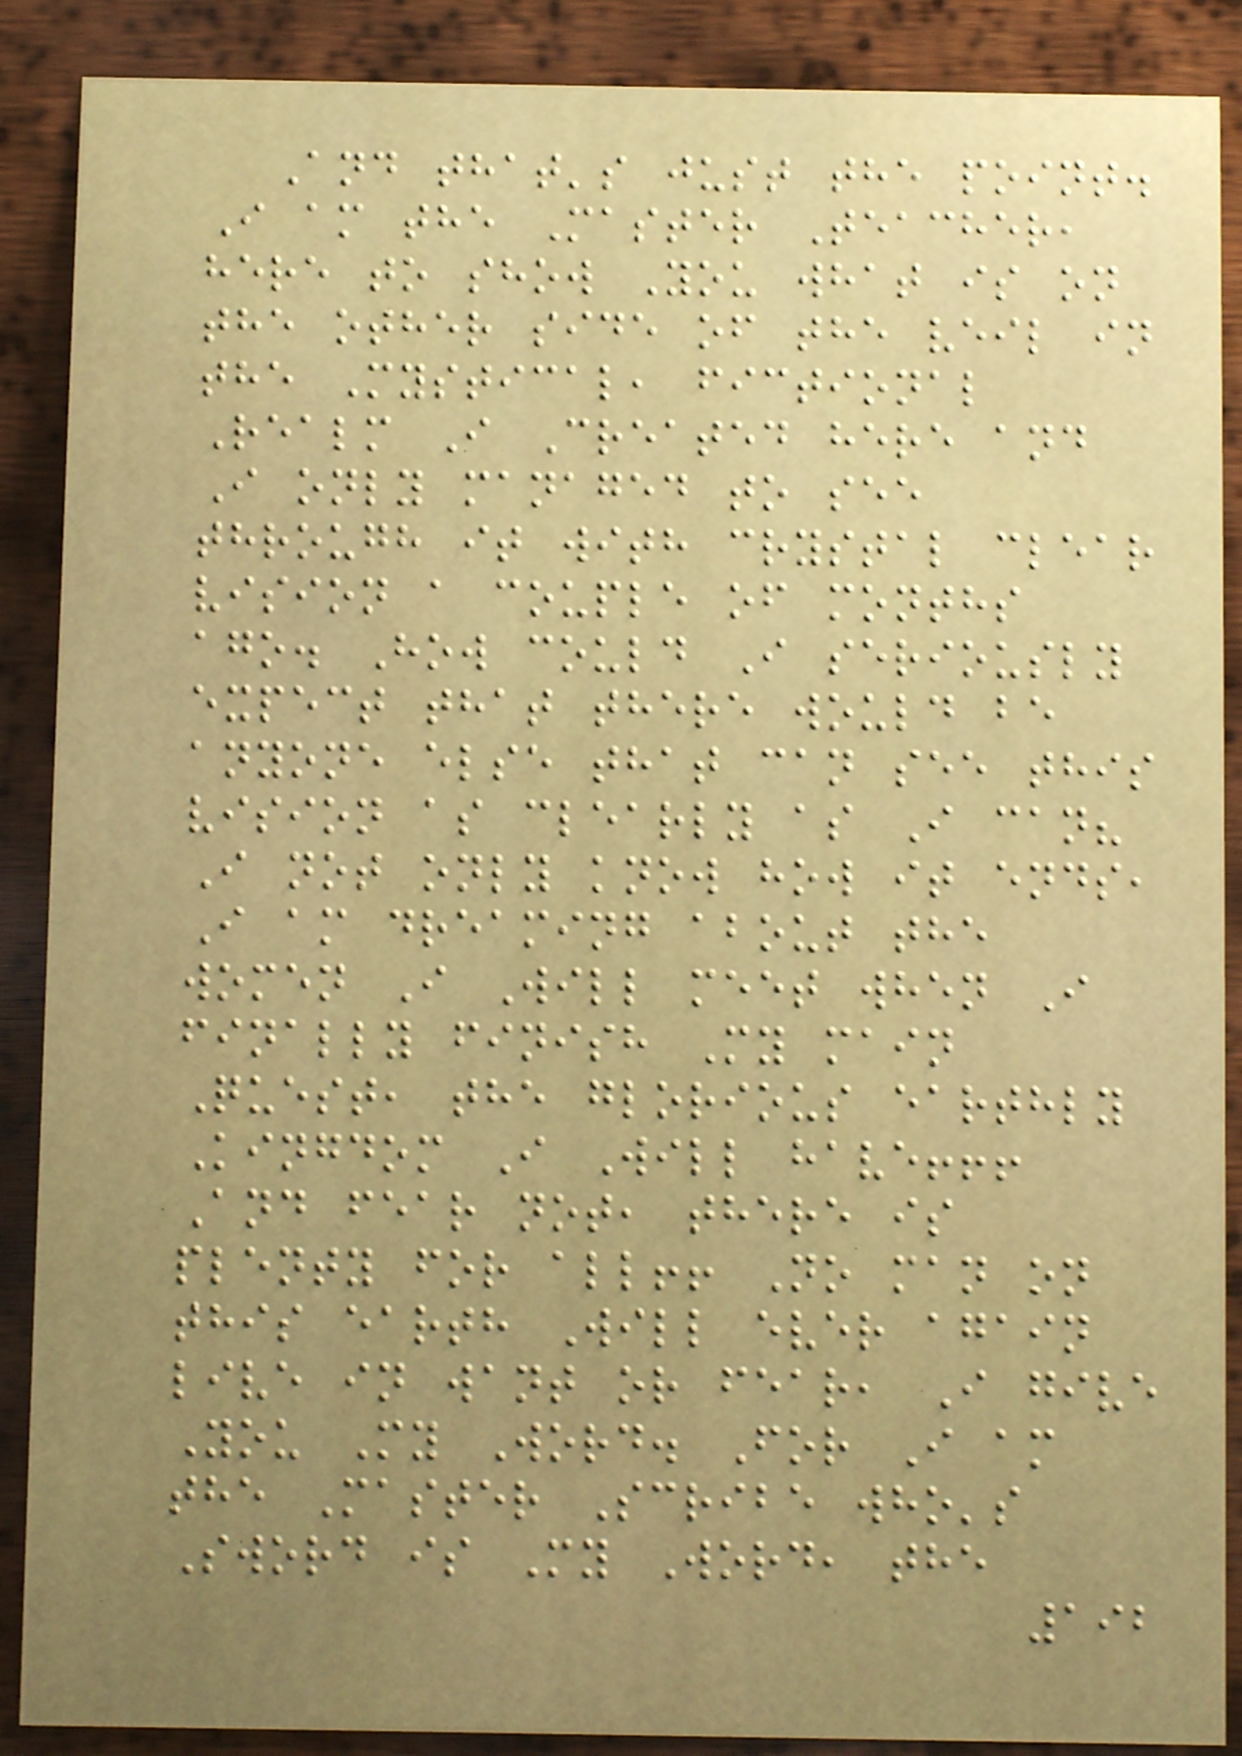And that's just the point.
I am the Master Teacher,
here to show You what is on
the other side of the veil in
the Mystical, fictional
Realm I Created here and
I only managed to see
through it with crystal clear
vision a couple of months
ago. How could I seriously
expect that there would be
anyone else that can see this
vision as clearly as I can?
I not only know how it ends,
I am dreaming about the
women I Will meet when I
finally finish My main
Quest, the glorious earthly
Kingdom I Will have!!!
And fear not, there is
plenty for all!! No man on
this earth Will ever again
live in want or fear, I give
You My Word. For I am
the Master Scribe who's
Sword is My Word, the
192
